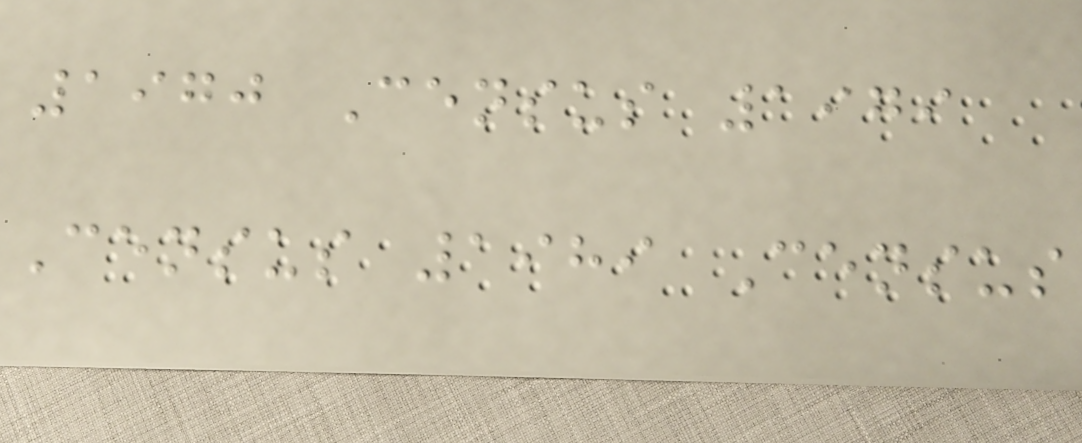1970 Census 1979
Census 1989 Census
